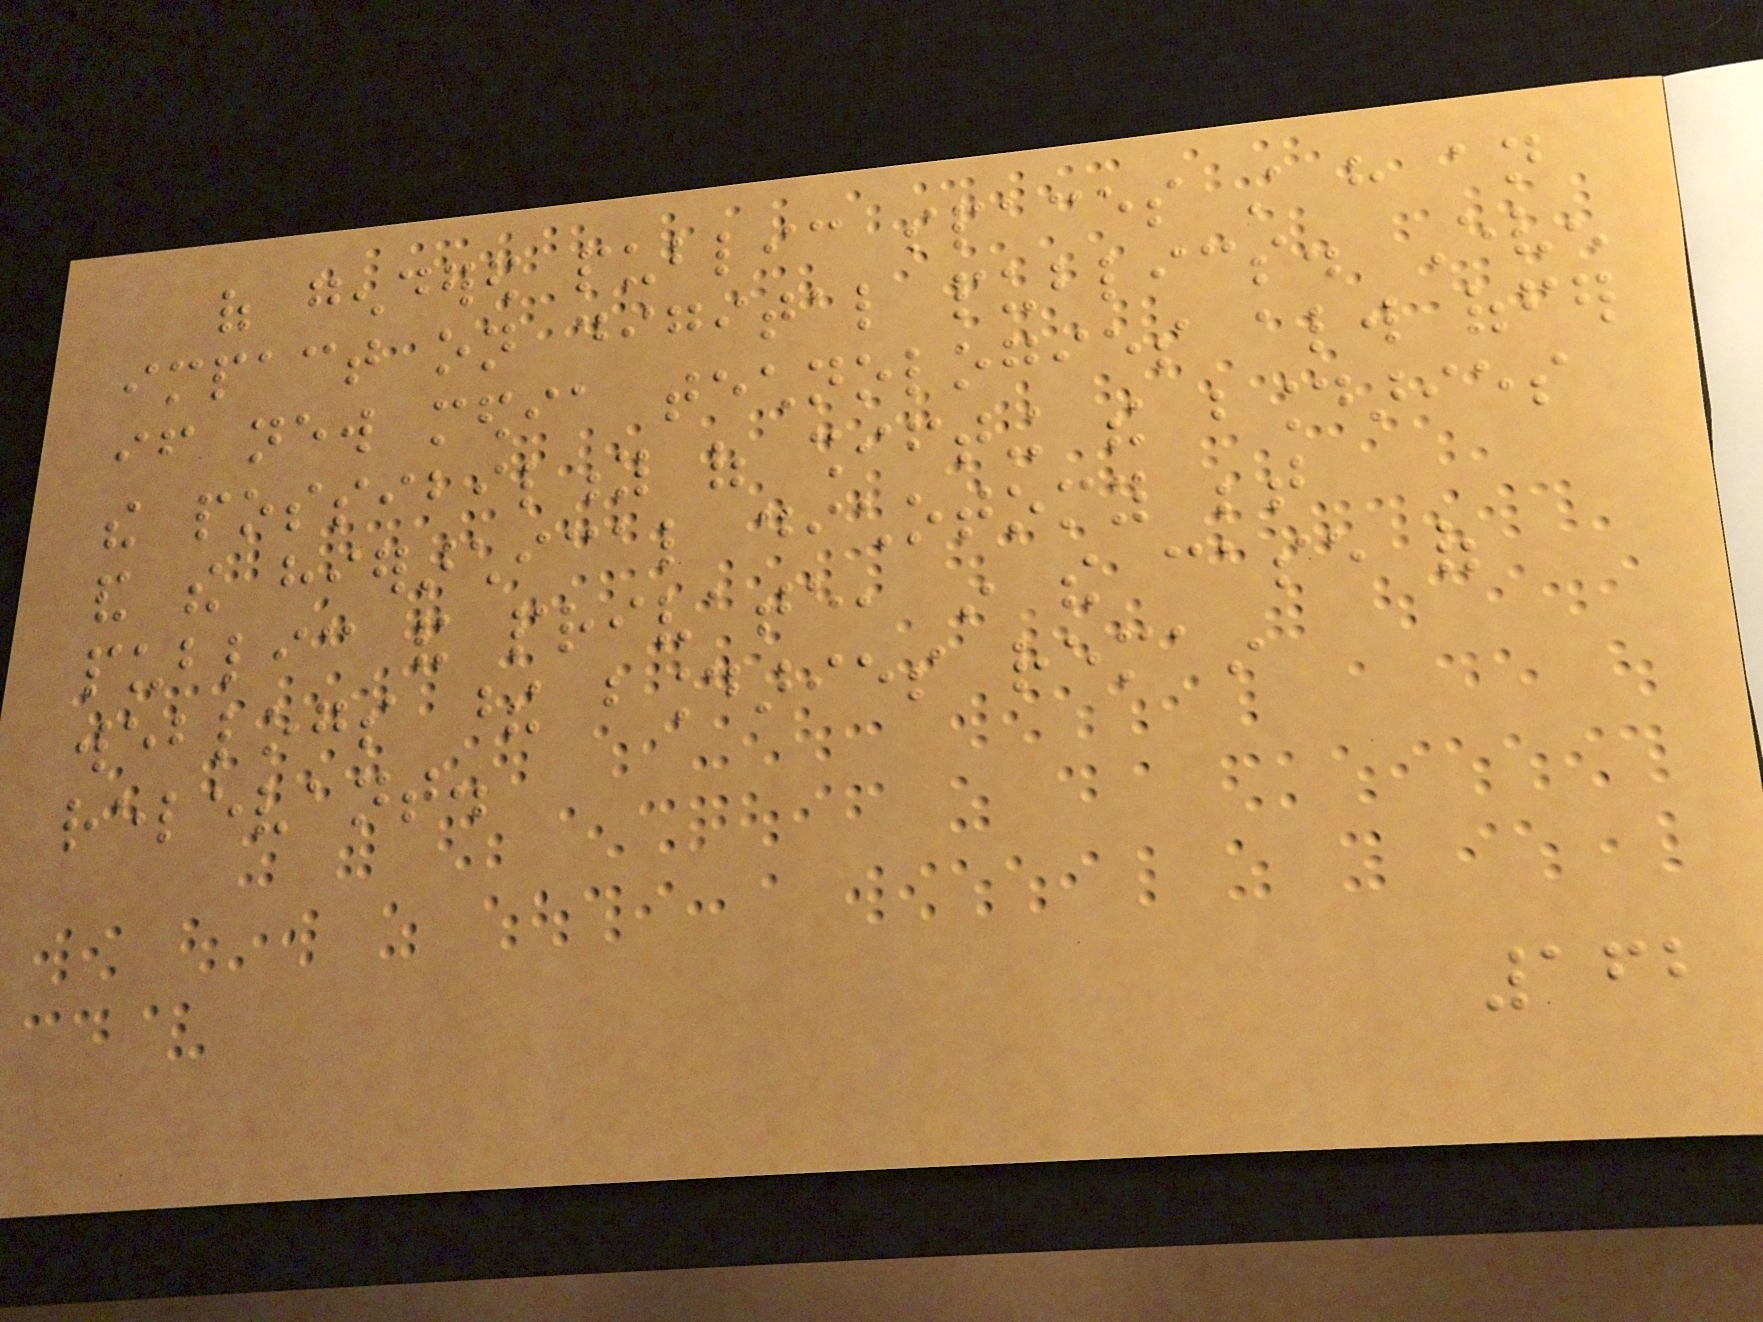of gendered public spaces still have an
impact on digital publics. Even
if new media technologies always offer
the possibility of shifting the boundaries
and the hierarchical dichotomy between
public and private, in the case of
weblogs these boundaries remain
relevant.
162
